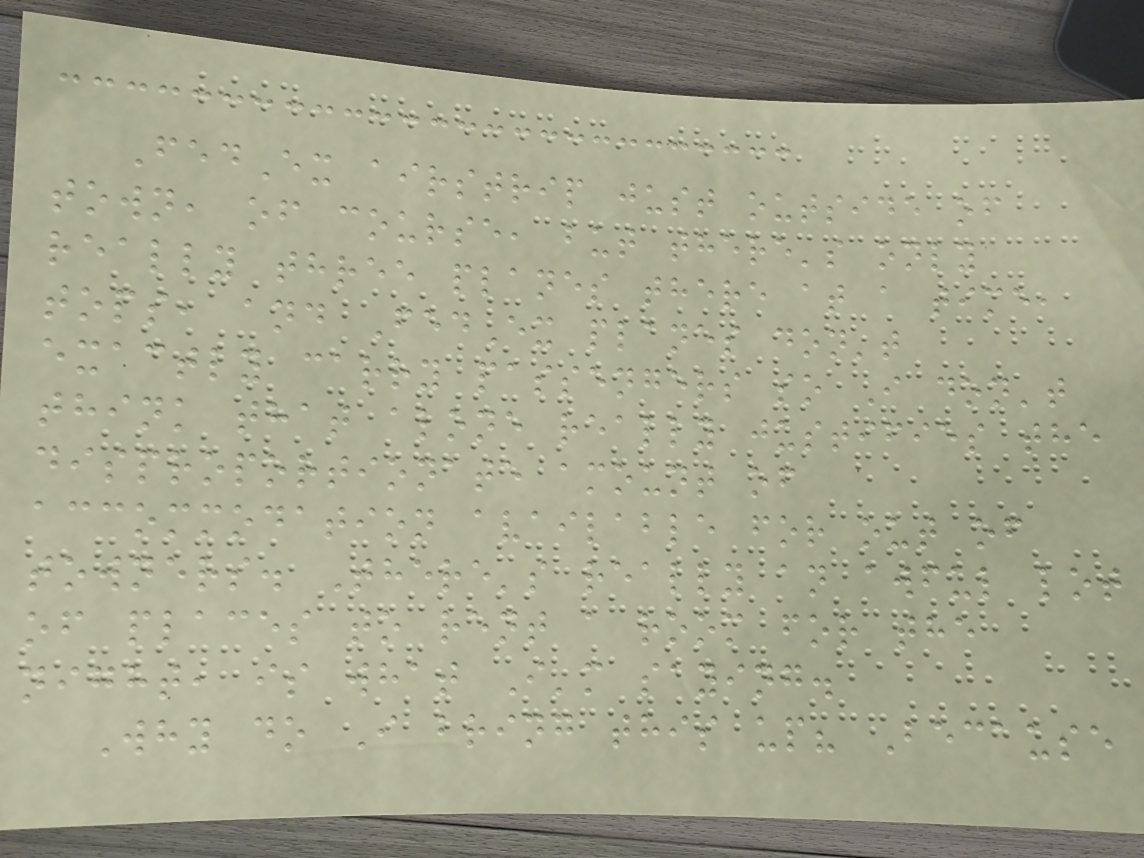FedEx airstrip just outside of
town, of course, but there's only
really three planes there at a time,
tops, and FedEx planes don't
exactly carry passengers so I don't
think that alone really justifies the
disproportionate amount of
accommodation available for out of
towners. There's really an awful lot
of places to rent a room for the
night, is what I'm saying.
Why do I bring this up? Because
